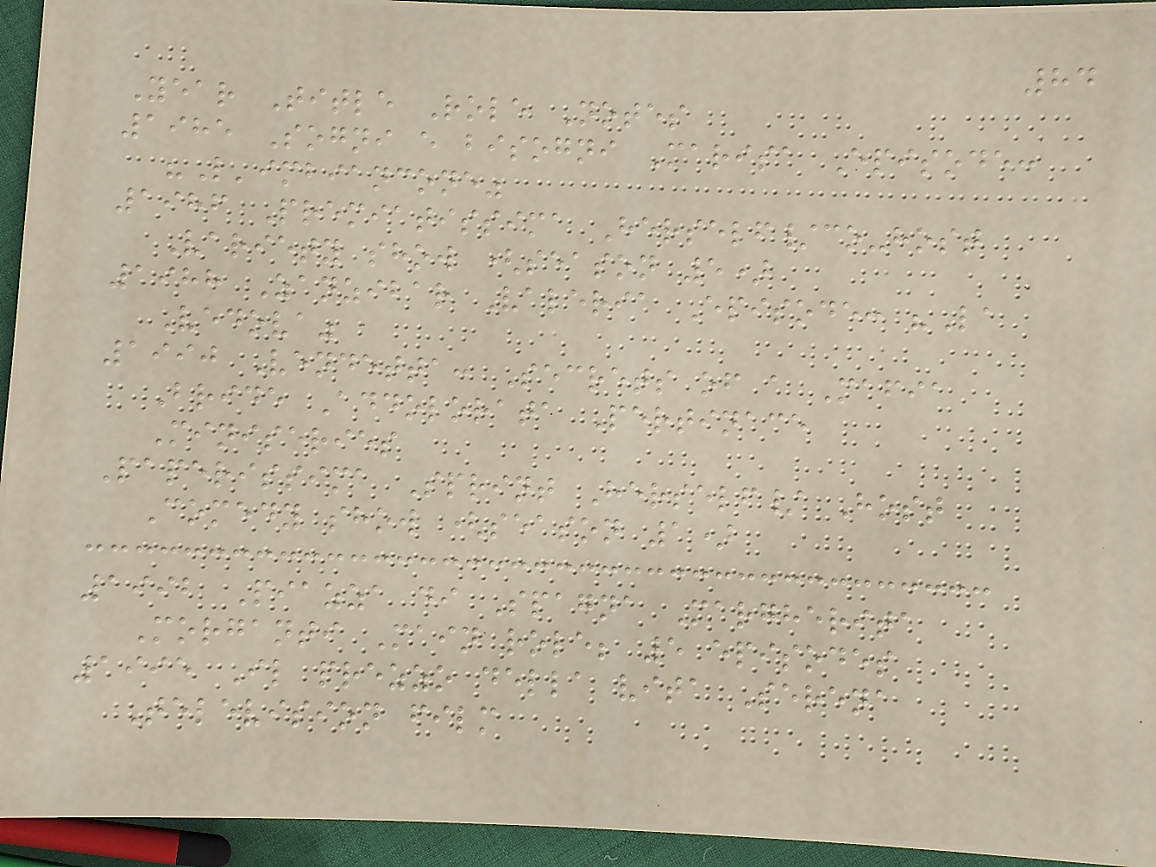84
Year Title Role Notes
1985 Sogni e bisogni Marisa Episode:
"L'imbiancone"
1986 Premiatissima Herself/co-host
Variety show (season 5)
1988 Zanzibar Valeria Episode: "La
Vedova"
1990 Vendetta: Secrets of a Mafia
Bride Addolorata Pertinace
Miniseries
Paperissima Sprint Herself/ Host
Comedy show (season 1)
1992 Piazza di Spagna Margherita
Morganti Main role; 5 episodes
1995 Il prezzo della vita Serena
Television film
